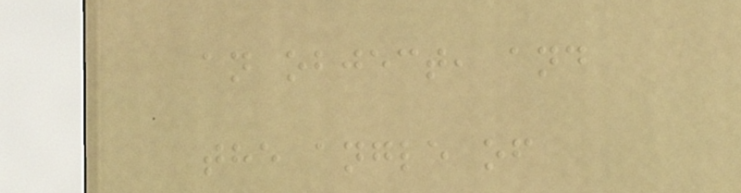an object, and
the angle of
